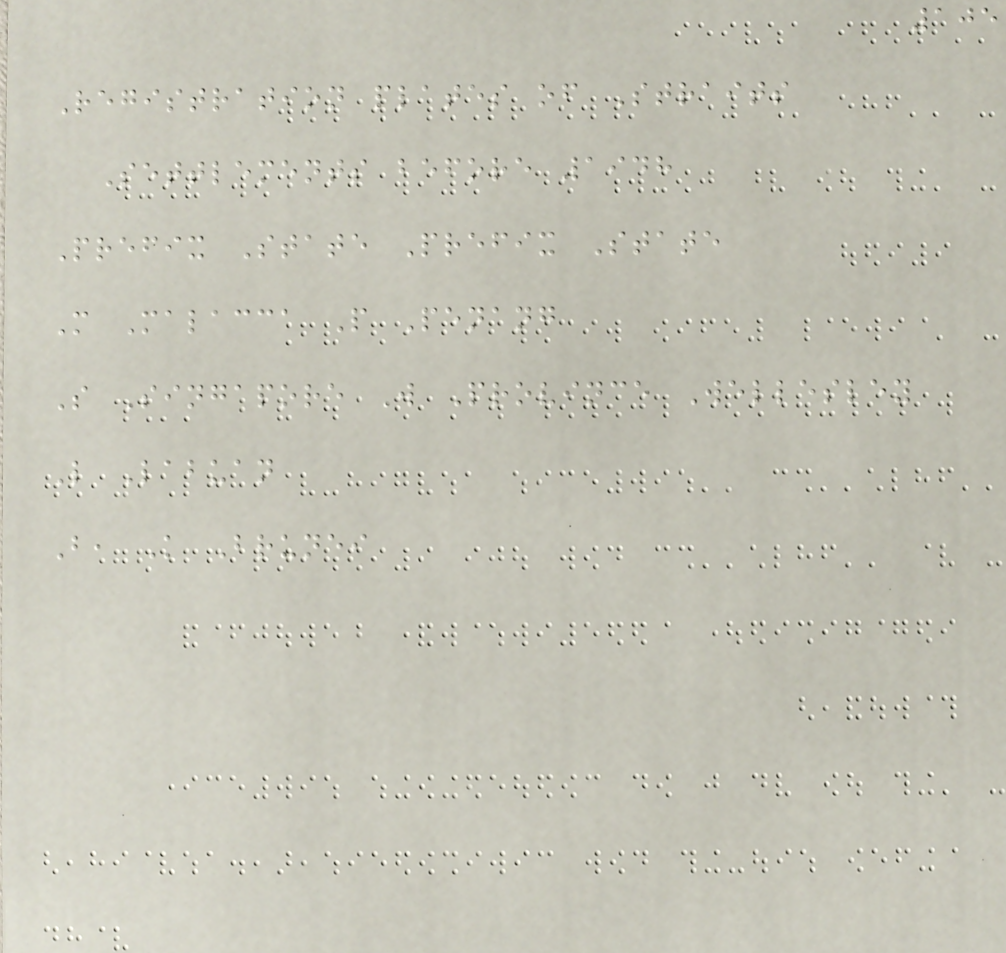105
Registration plates of Straits
Settlements before 1948
Prefix State Prefix State
M Malacca P Penang
S Singapore W Province Wellesley
L Labuan
B, K Brunei
